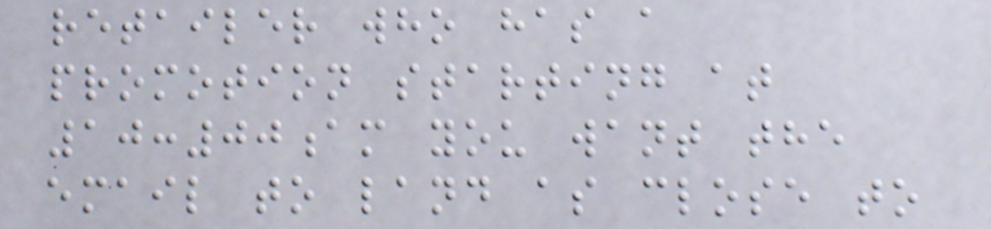retailer who has a
promotion starting at
10:00am you want the
email to land as close to
